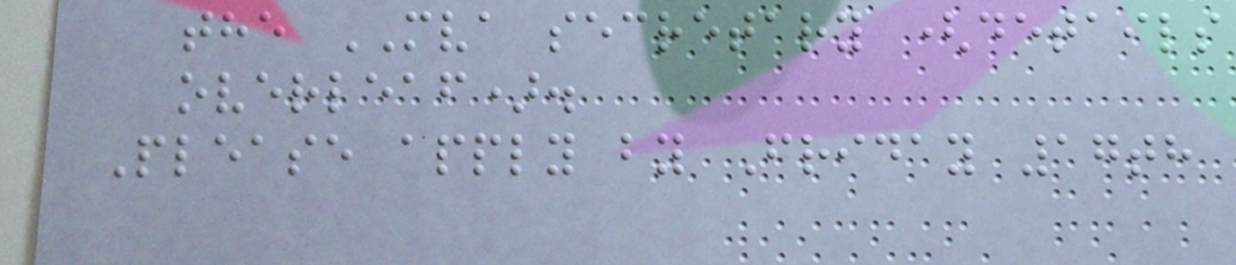the MVA secretary (details
overleaf).
Please apply by Friday 17th
